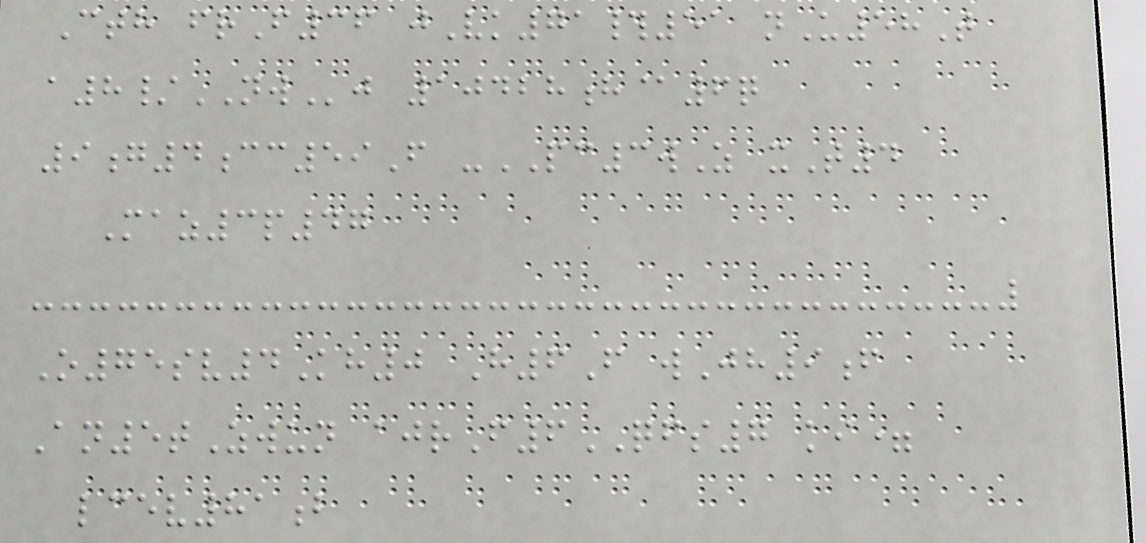Cth frF36 jVk71#51 nU58T
a8/NWj 10428h@6q
9g4cc59F -PC3wZ xT4
Maz3p47
O75sv4Kh0 H6F wJh9f
An5tZwun ajrF6QFS7 ki=
lcev81b
